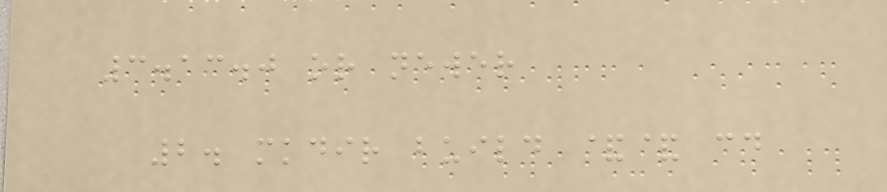3.13.0 or newer
2. mkdir build && cd
